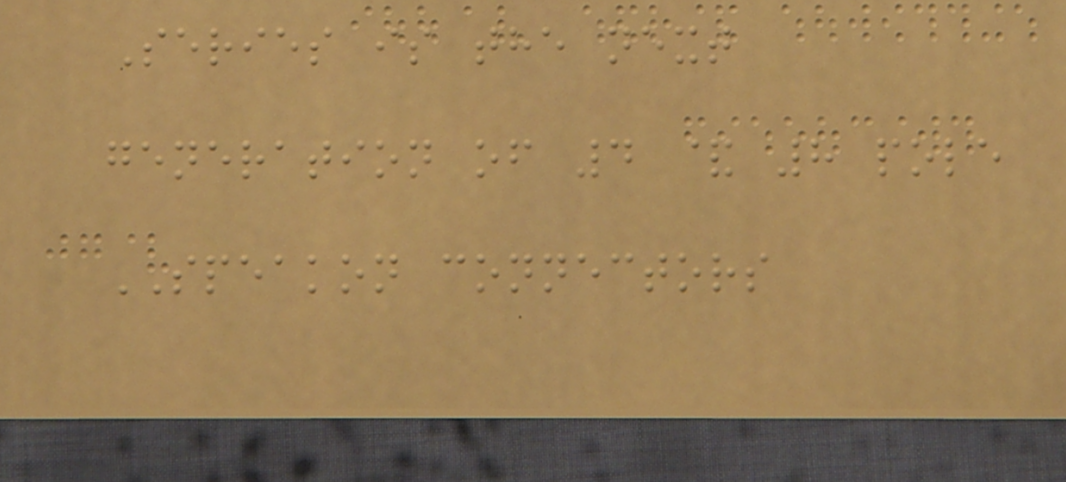Series is the next
generation of 4 & 8 pole
SPEAKON connectors
